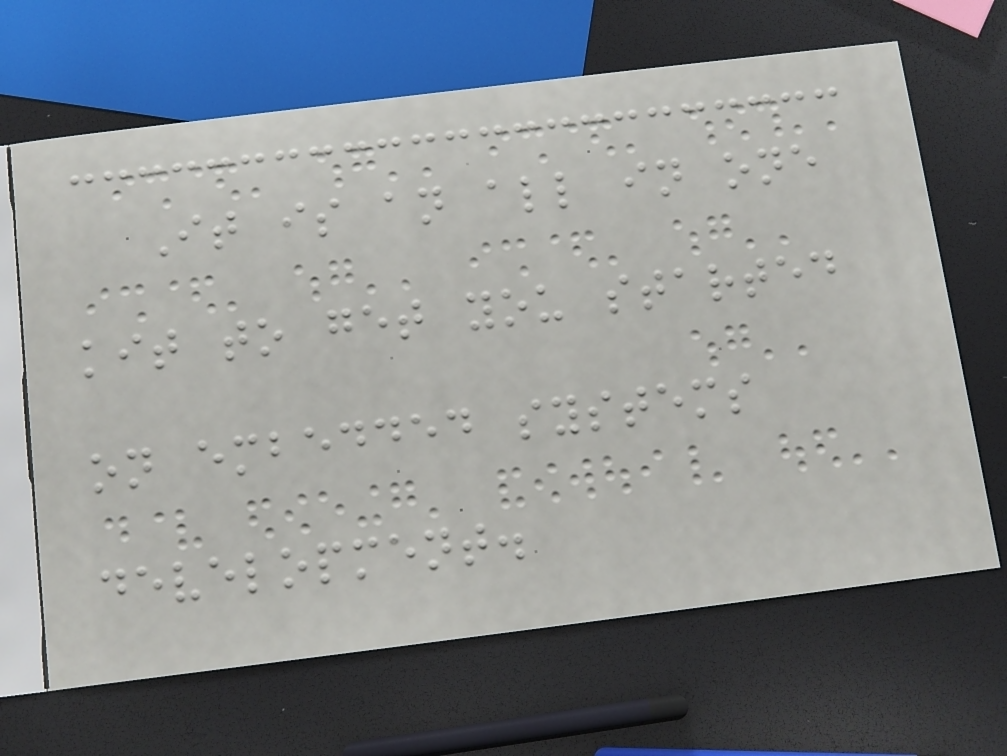It is an all in one
kit to get you started
on embedded systems
development.
